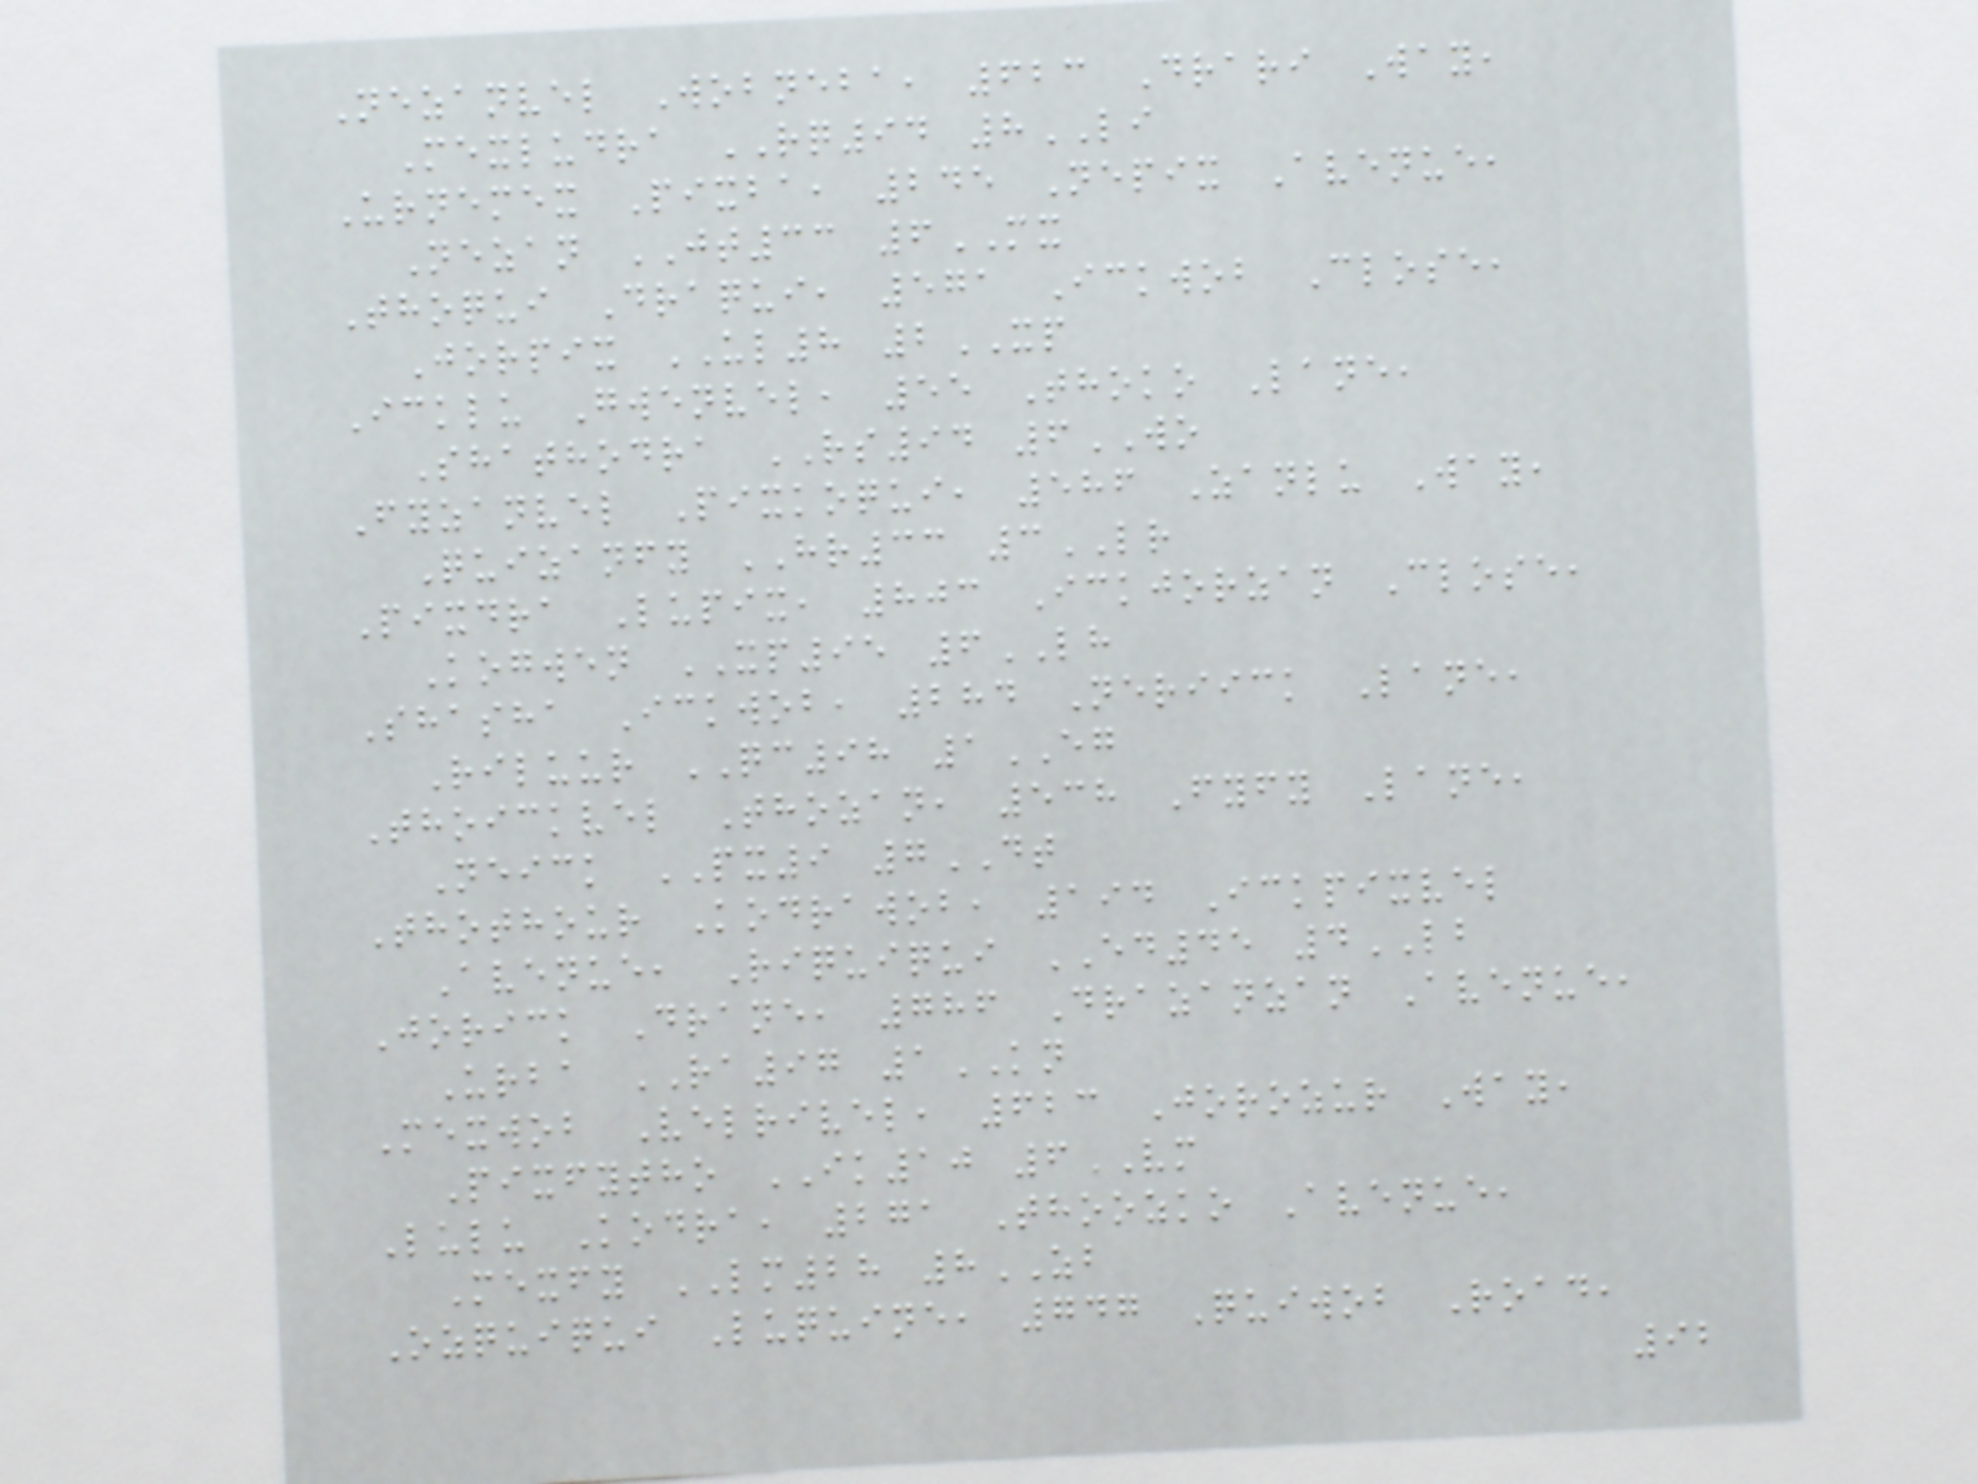Nezanvel Wobneba, 623 Drari Way,
Mexludra RQ94 8LI
Urnemex Pixba, 245 Nepix Avenue,
Nezan JT33 6MX
Thoqui Draqui, 571 Ickwob Close,
Jorpix UL8 2XP
Icklu Gwenvel, 55 Thoko Lane,
Shathodra RS94 6WO
Fyzanvel Pixkoqui, 586 Zanlu Way,
Quizanfy HR33 3LR
Pixdra Lupix, 803 Ickjorzan Close,
Kogwen XP95 6LH
Shasha Ickwob, 284 Neriick Lane,
Riluur QC98 1EG
Thoickvel Thozan, 538 Fyfy Lane,
Neick PX9 7DT
Thothour Kodrawob, 194 Ickpixvel
Avenue, Riquiqui ED45 4LB
Jorick Drane, 786 Drazanzan Avenue,
Urba RA97 1KN
Mexwob Velrivel, 623 Jorozur Way,
Pixfytho IK10 6VM
Lulu Kodra, 271 Thoozko Avenue,
Mexfy LM28 8ZB
Ozquiqui Luquine, 747 Quiwob Road,
92
